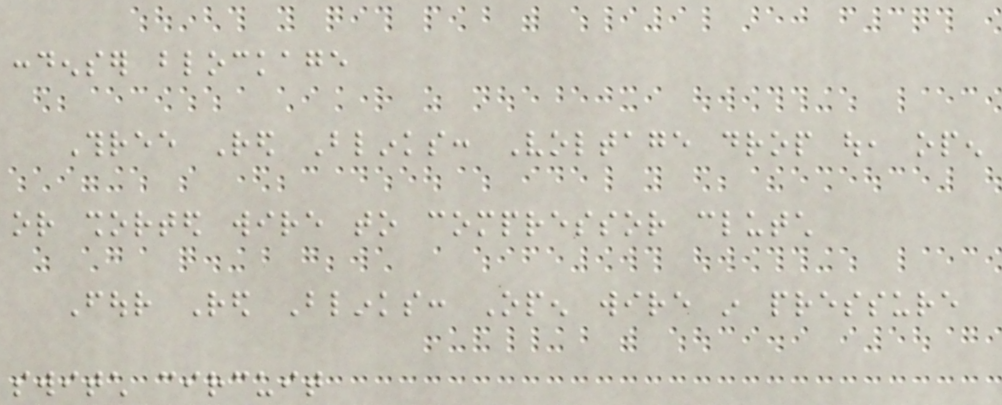condenser blockage
Three Red Blinks: Voltage drop out, open
or shorted wire to compressor clutch
Four Red Blinks: Open wire in pressure
switch circuit
